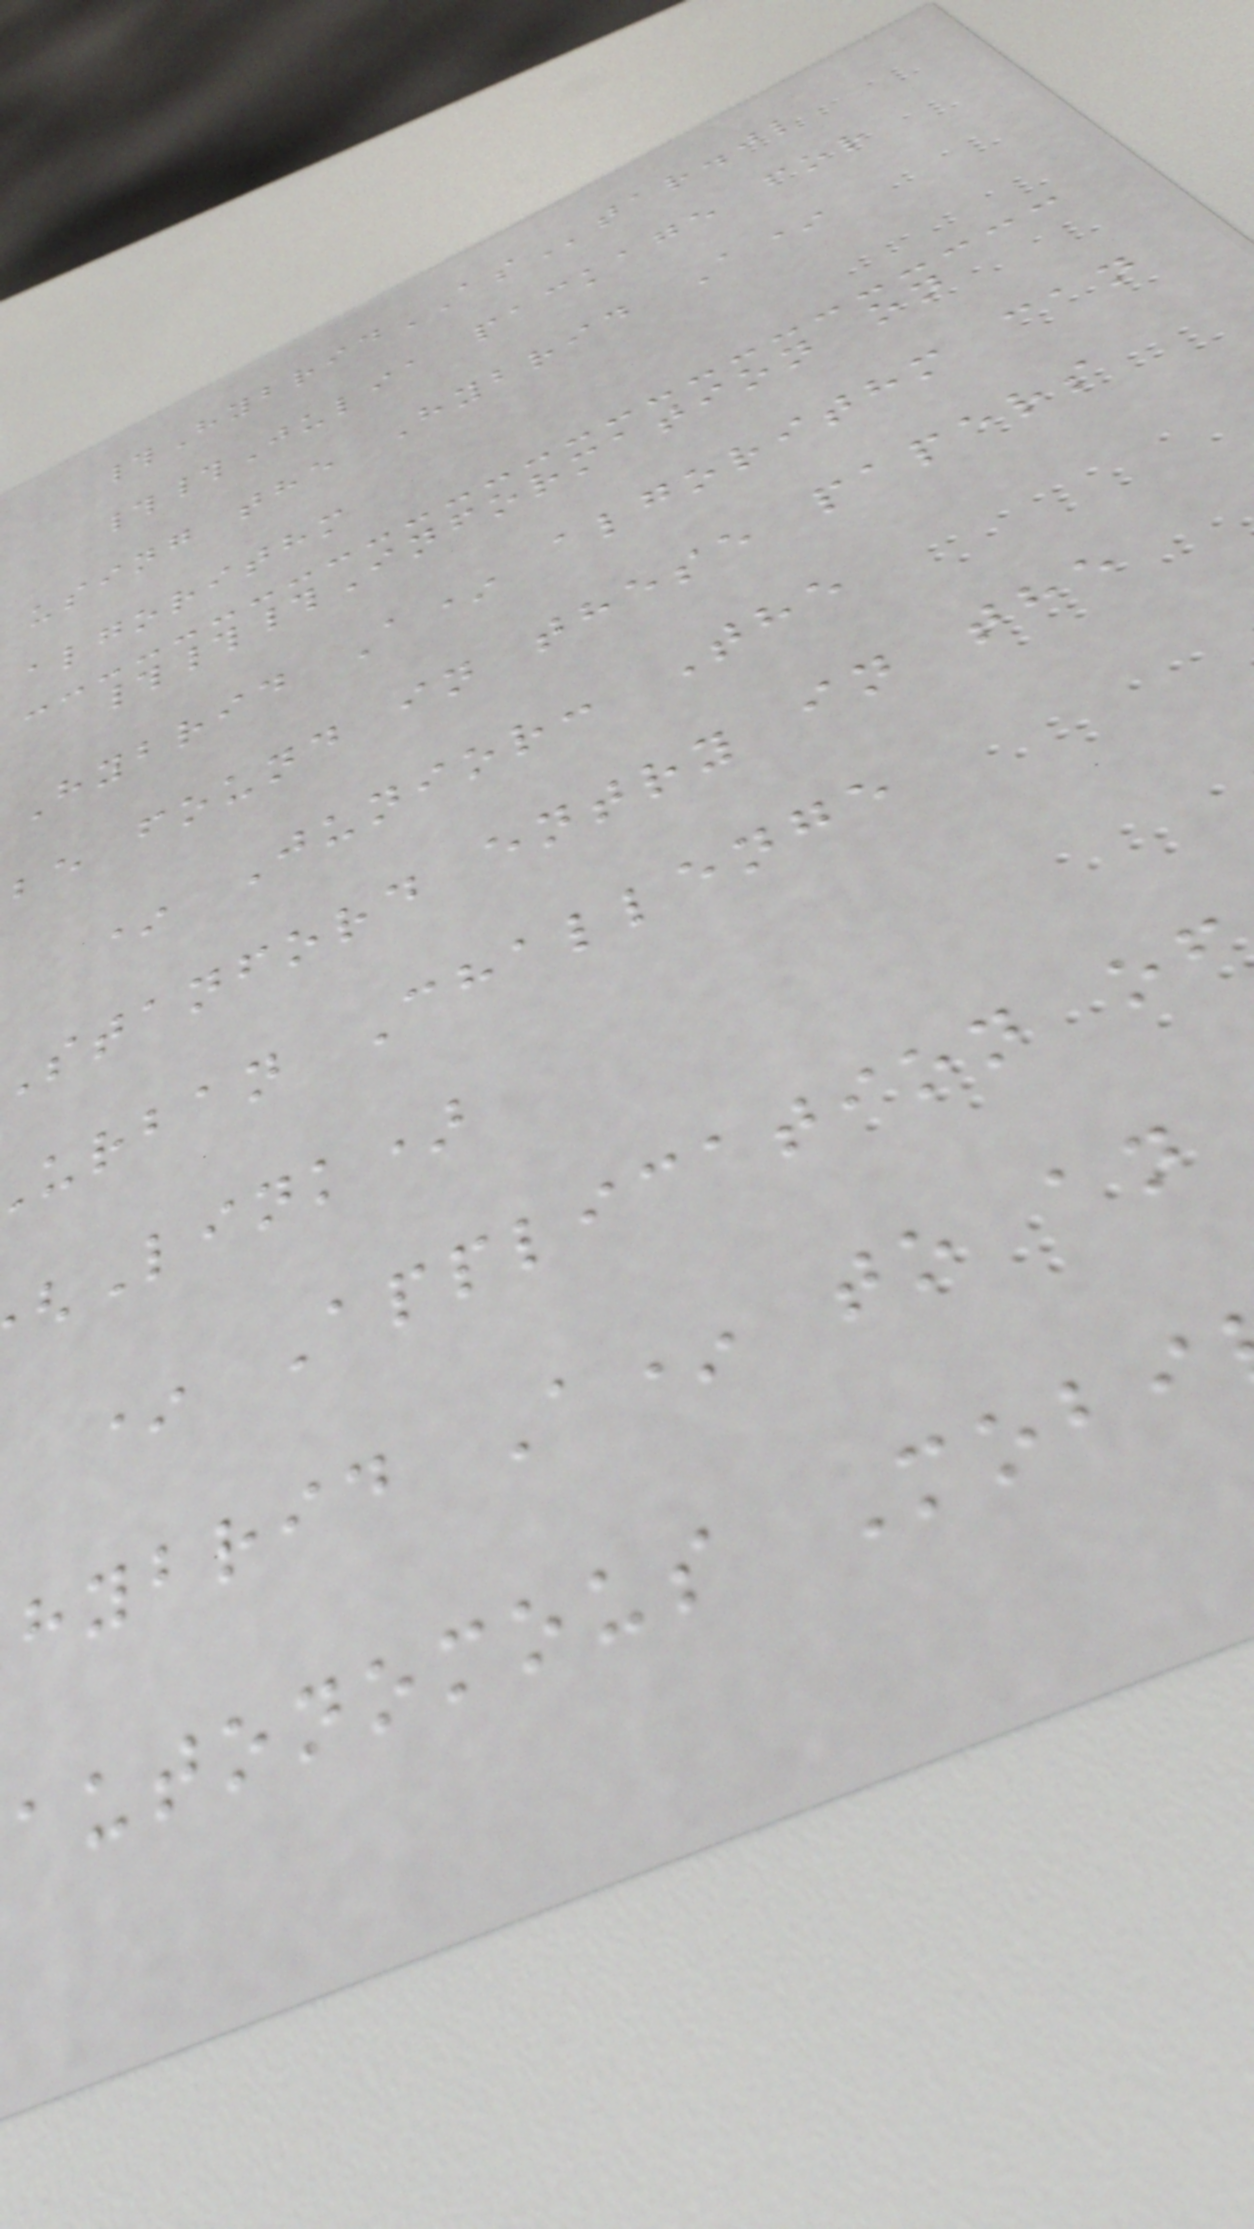#HybridAStar.jl
##Julia package for
using the Hybrid A*
algorithm
###Information on
Hybrid A* algorithm can
be found in these papers
* Junior: The
stanford entry in the
urban Challenge
Link)
* Application of
hybrid A* to an
autonomous Mobi
